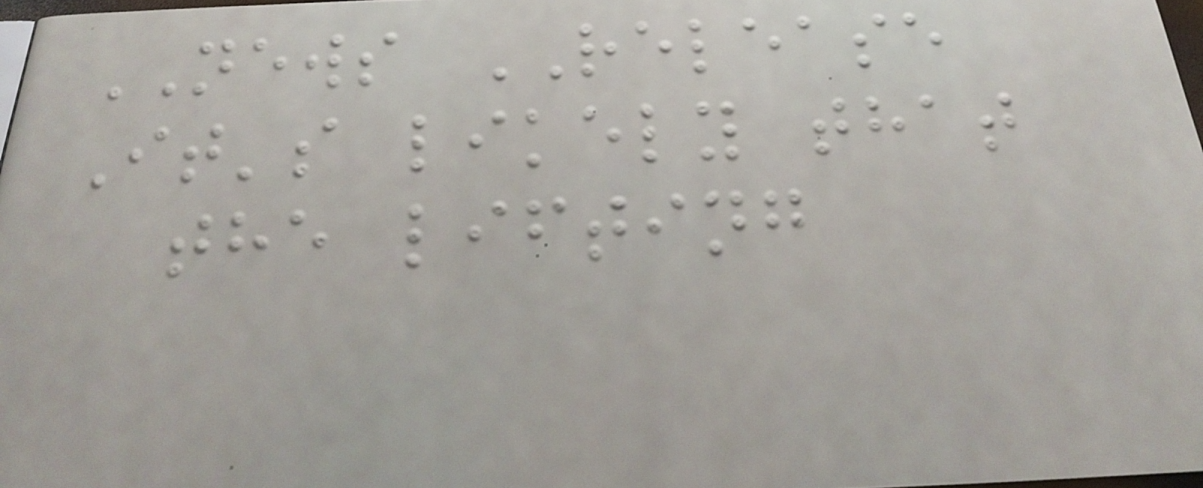NEWS RELEASE
It's likely that
the lifting
